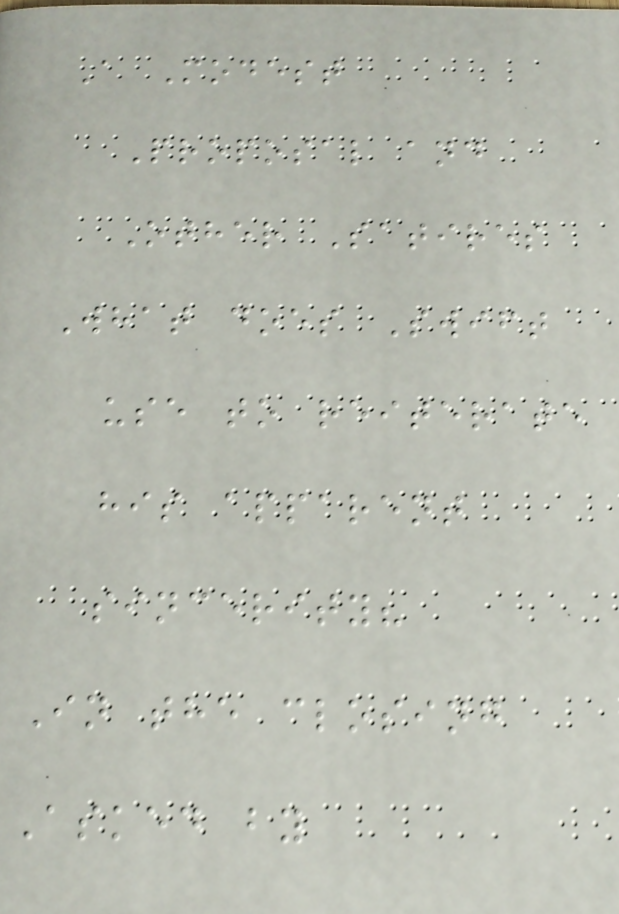A Modest
Proposal and
Other Satires
What does Swift
use to reiterate
his apparent
sincerity?
In the closing
Asked by
